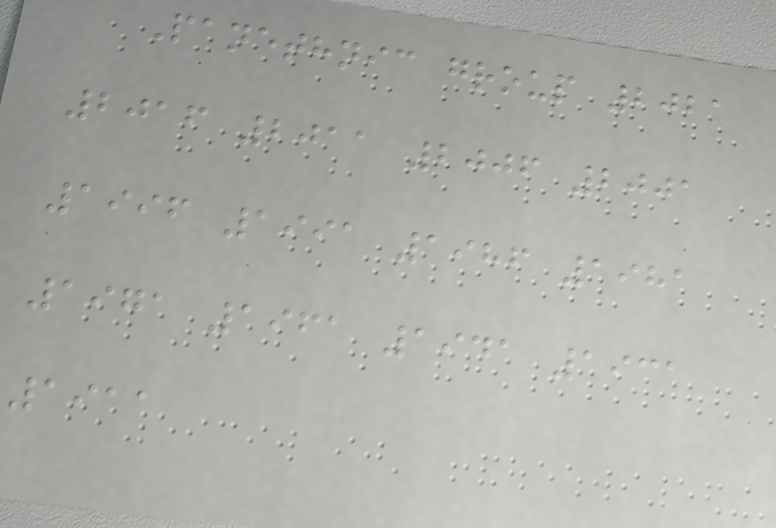Panethnic group 2021
2016 2011 2006 2001
1996 1991 1986 1981
1971 1961 1941 1931
1911
